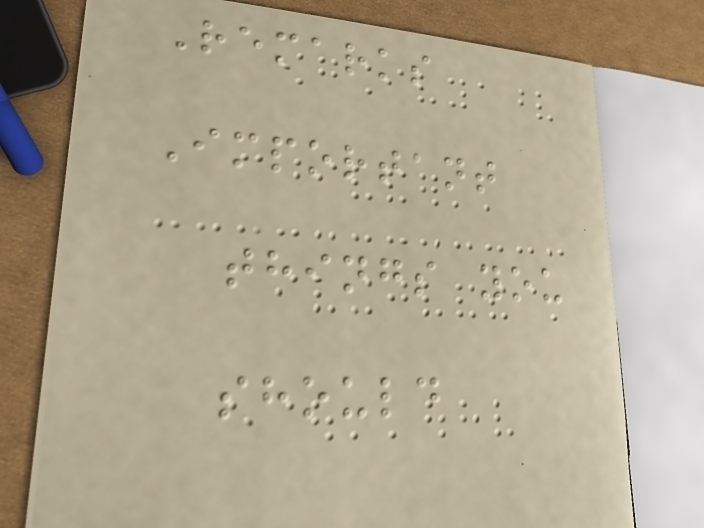Remarks
Important
things you
should
